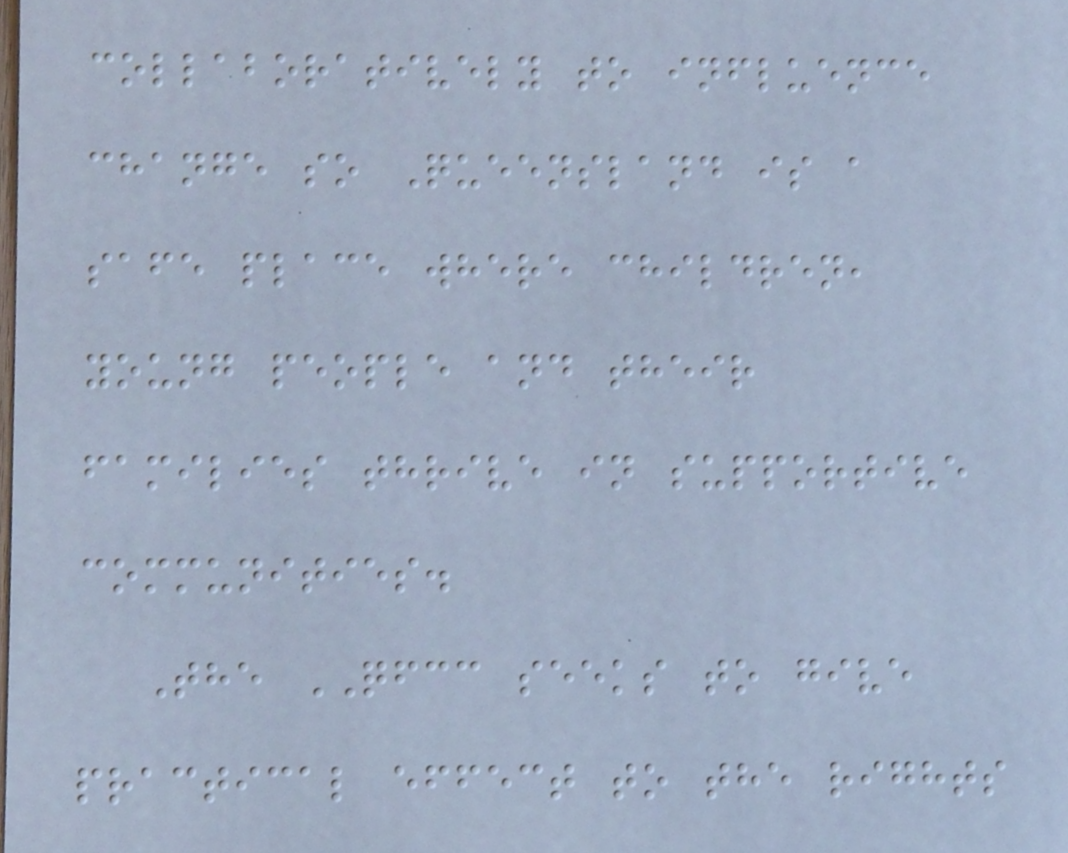collaboratively to influence
change so Queensland is a
safe place where children,
young people and their
families thrive in supportive
communities.
The QFCC seeks to give
practical effect to the rights
